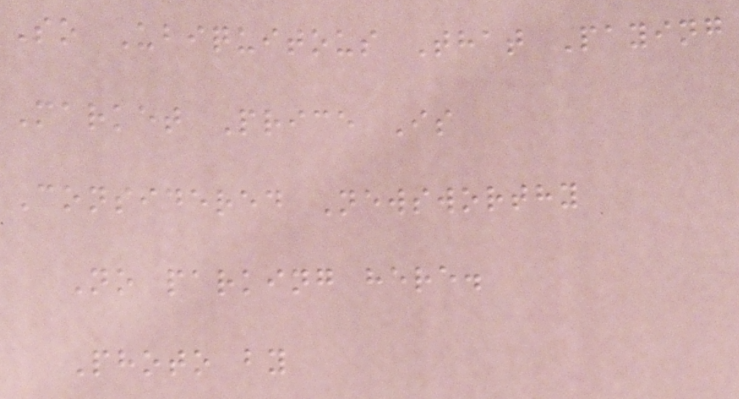So Ubiquitous That Paying
Market Price Is
Considered Newsworthy
No parking here.
Photo by
